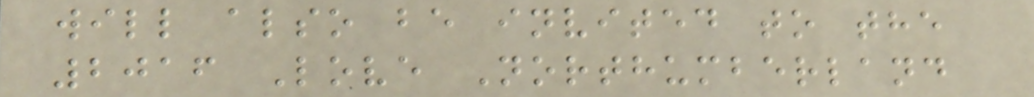will also be invited to the
2016 Love Northumberland
